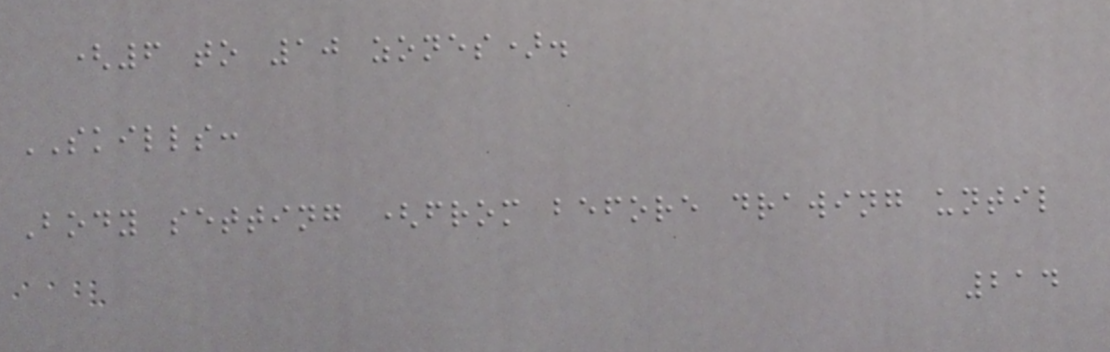(6 to 10 zones).
SKILLS:
Body setting (from before drawing until
214
